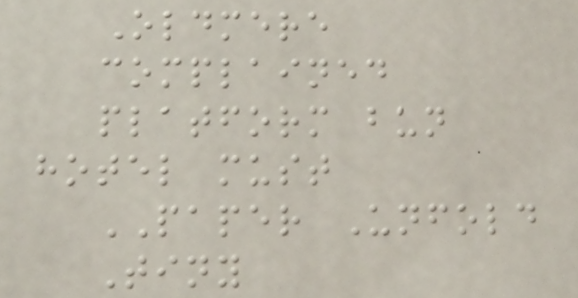Oldmere
complained
platform bun
hotel must
PAPER Unfold
Tiny
